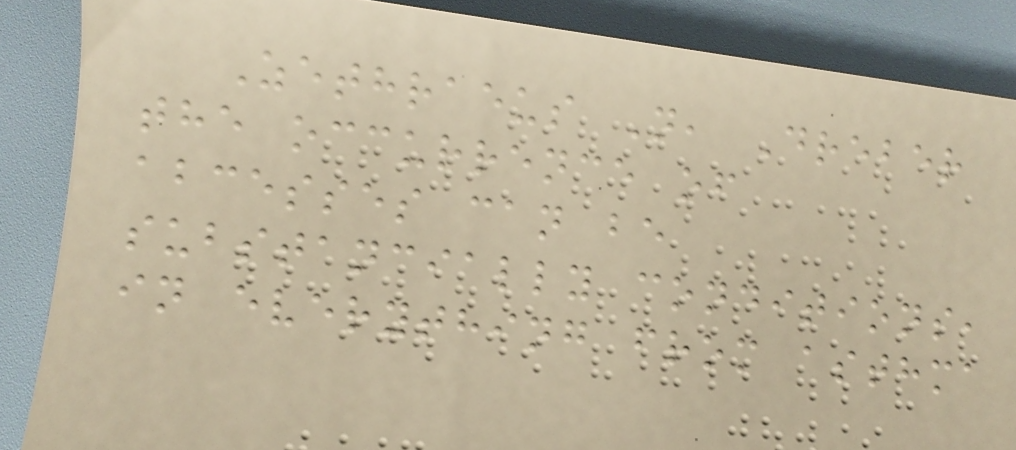Zethraeus N, Dreber
the occurrence of
abcesses can be
substancially conditions,
in everything from asthma
